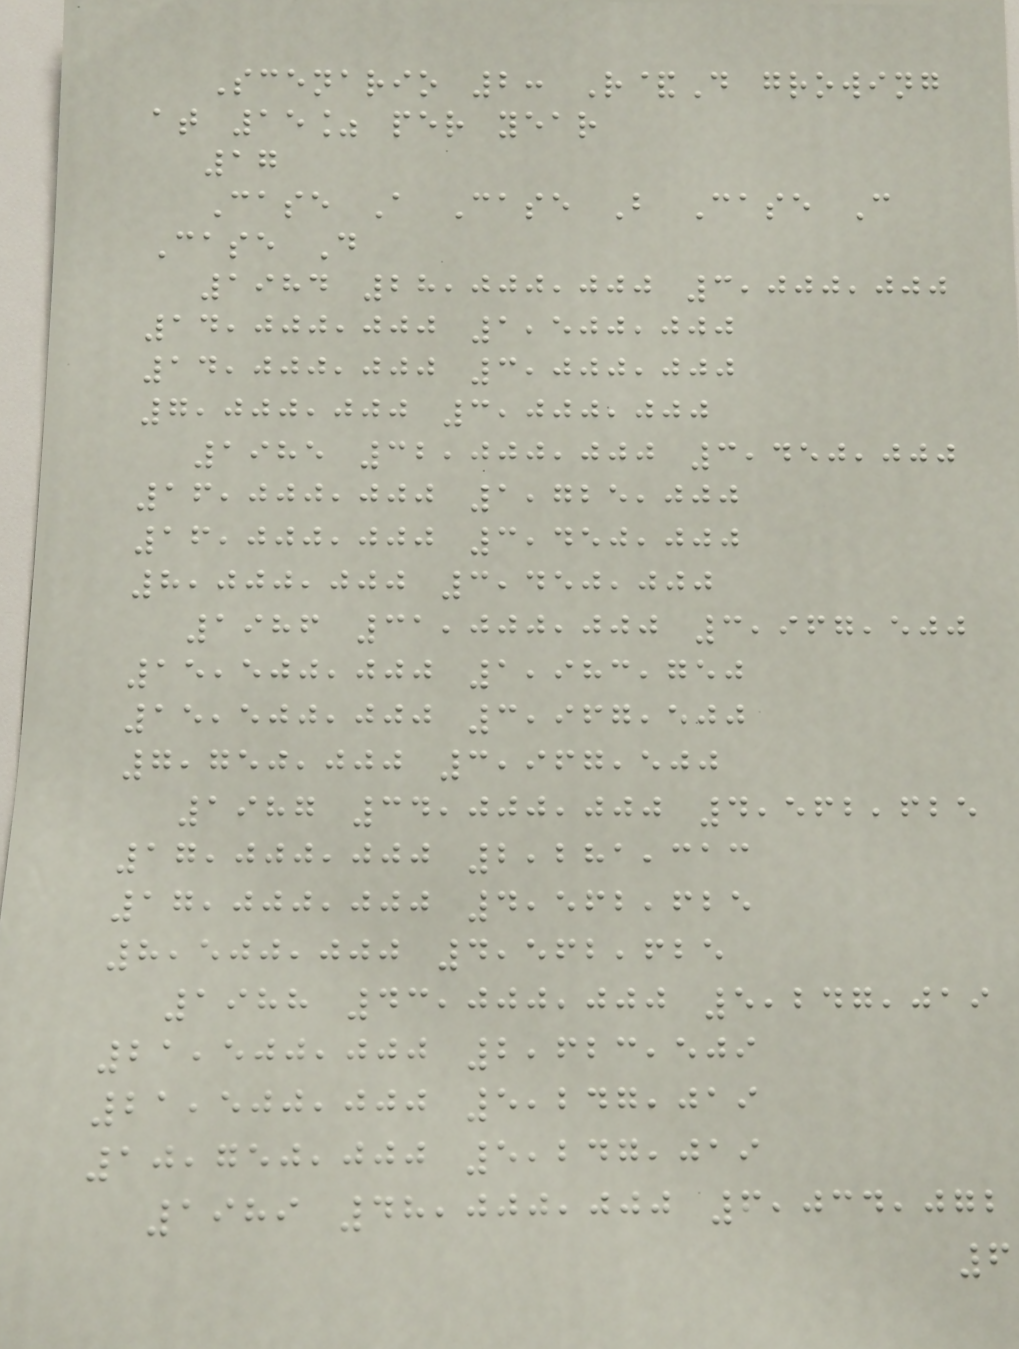Scenario 2: R&D growing
at 15% per year
17
Case A Case B Case C
Case D
1984 28,000,000 3,000,000
14,000,000 1,500,000
14,000,000 3,000,000
7,000,000 3,000,000
1985 32,000,000 3,450,000
16,000,000 1,725,000
16,000,000 3,450,000
8,000,000 3,450,000
1986 31,000,000 3,967,500
15,500,000 1,983,750
15,500,000 3,967,500
7,750,000 3,967,500
1987 34,000,000 4,562,625
17,000,000 2,281,313
17,000,000 4,562,625
8,500,000 4,562,625
1988 43,000,000 5,247,019
21,500,000 2,623,509
21,500,000 5,247,019
10,750,000 5,247,019
1989 48,000,000 6,034,072
6
